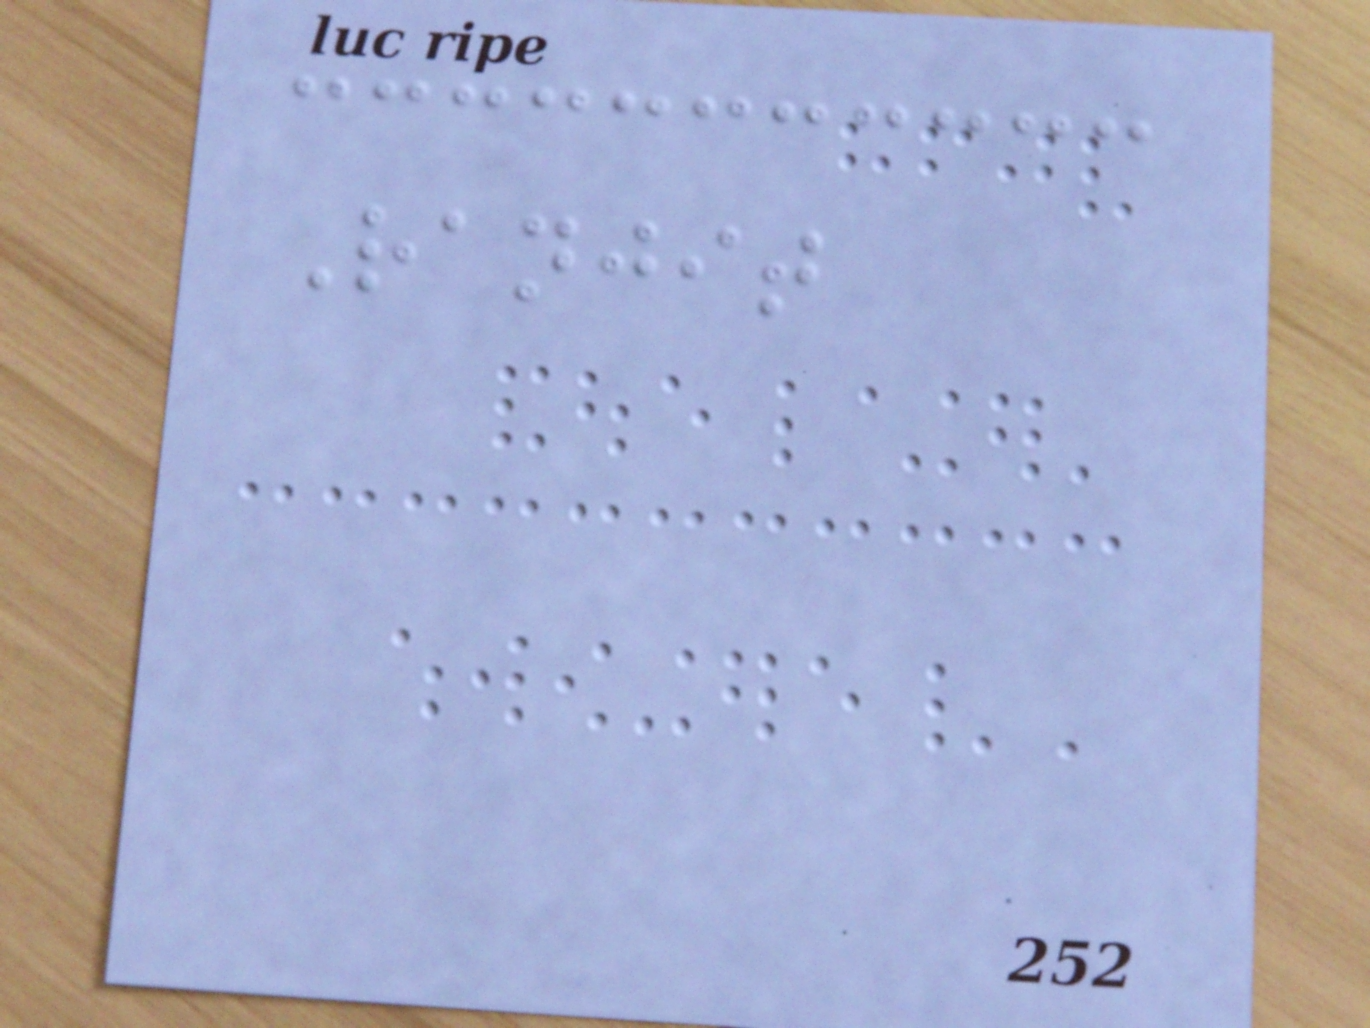Ranjit
